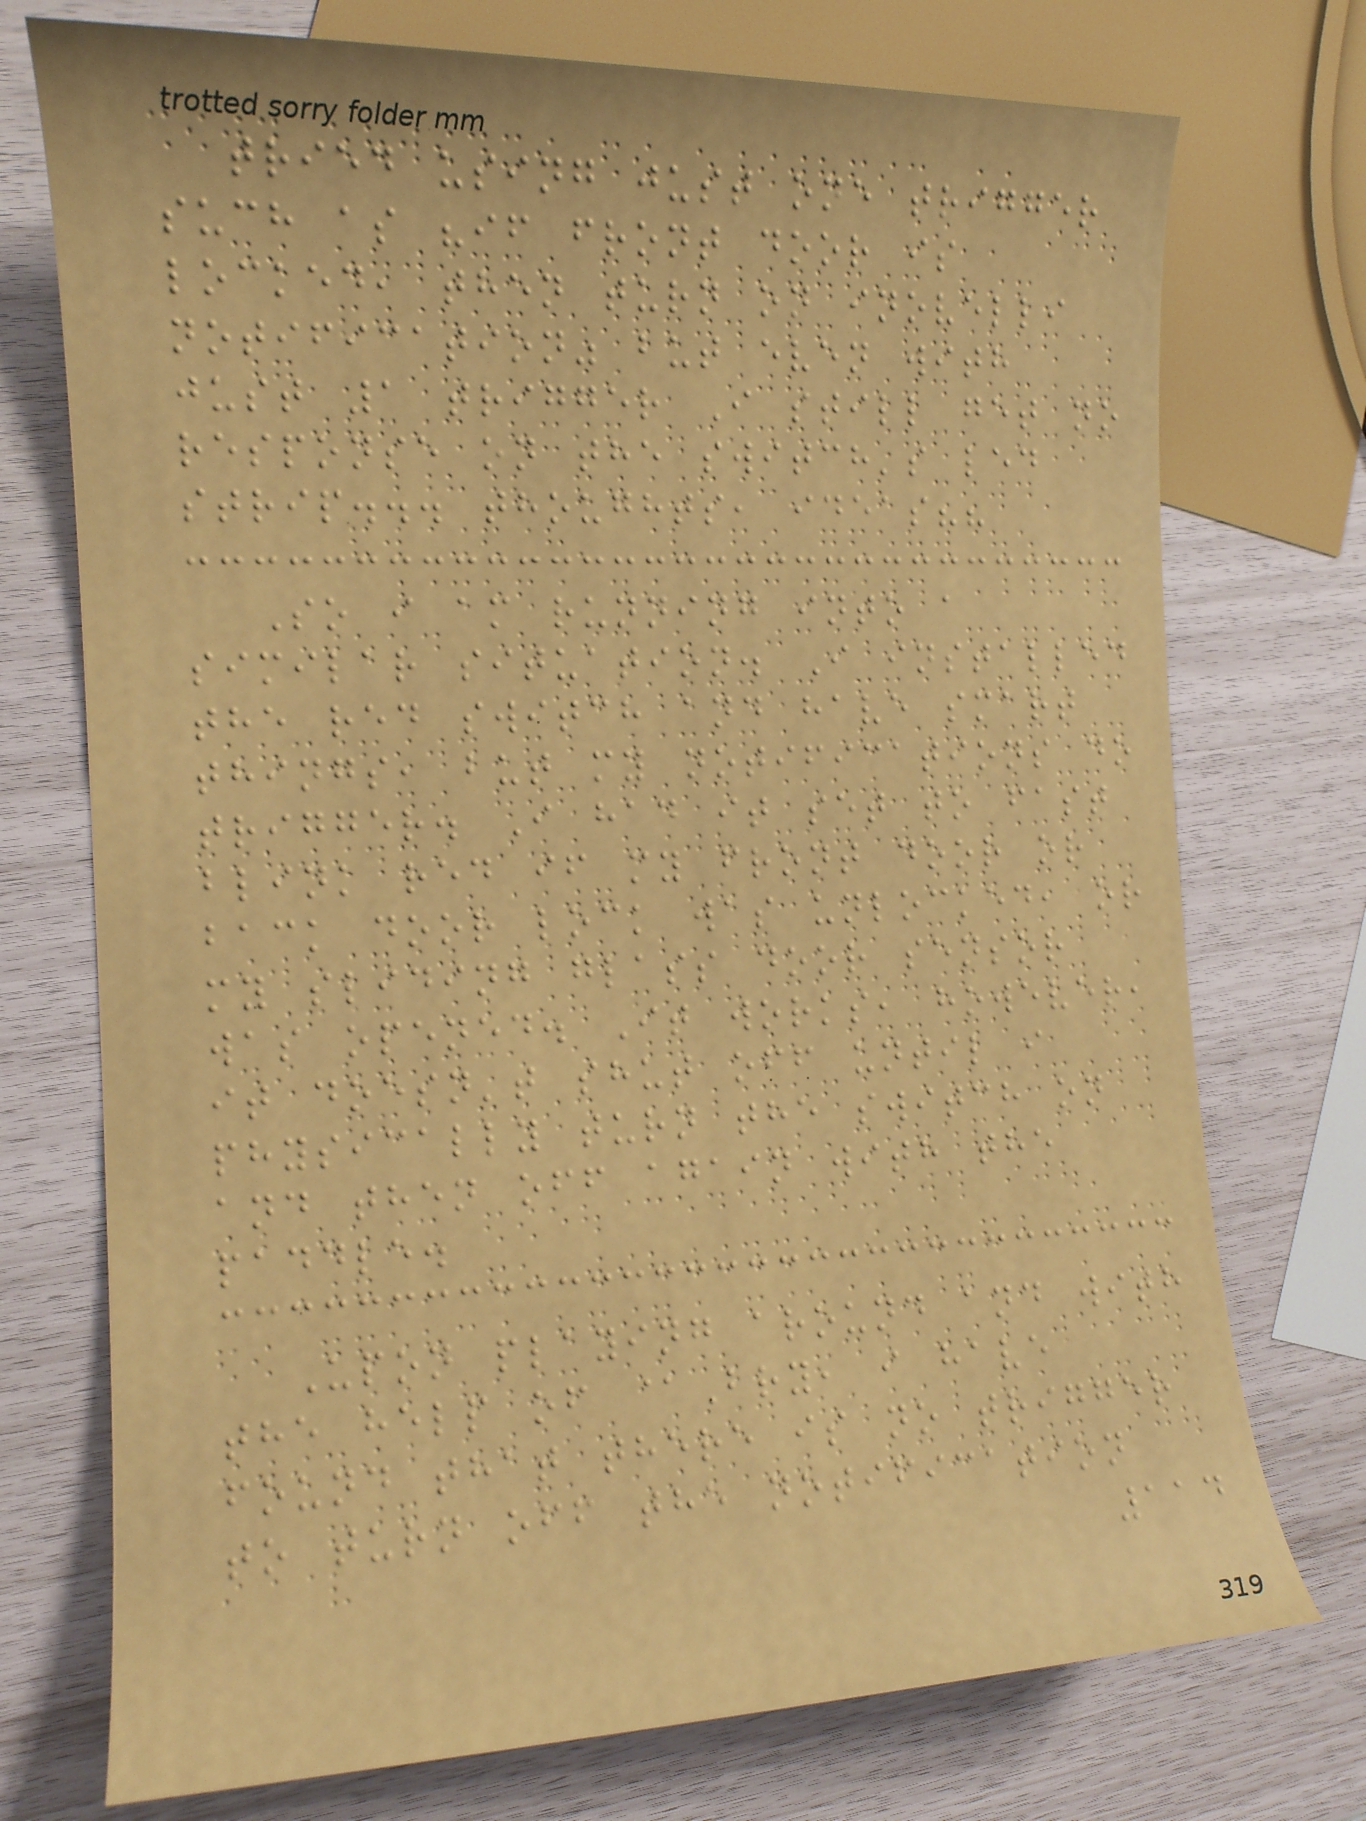tried using just one trigger
such as "if front door is
locked, then turn on inovelli
notification" but even with
just 1 trigger I still get no
response on the switch's led
strip... thoughts, ideas??
So i am running into a
similar situation. I installed
the red switch and have smart
things, but my notifications do
trigger. I had it set to fast
blink red if my front door or
back door lock was unlocked, or
my sliding glass door sensor
was opened. It works, however,
it doesn't shut off until i
physically turn the switch on
and then off again with the
paddle.
Upon playing around and with
the help of @Bry, i have
found that there is no trigger
to turn off the notification
114
